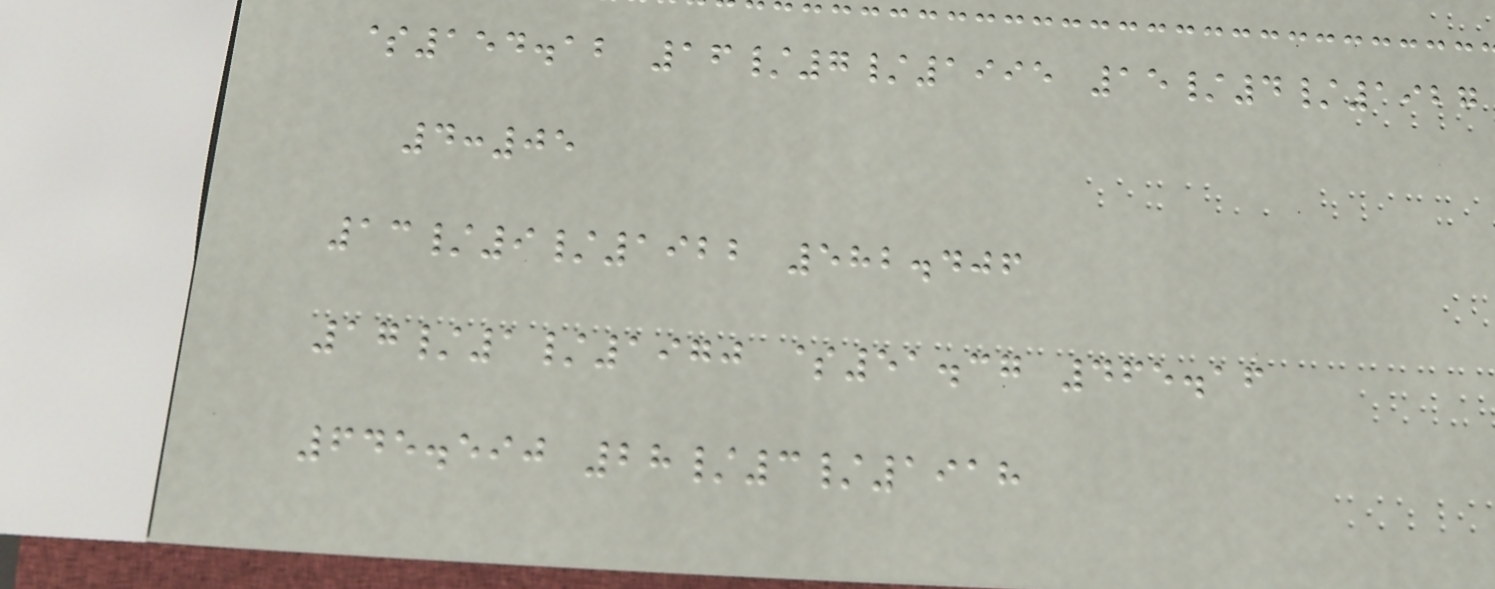$154.12 16/7/1995 15/4/1927
4:05
13/9/1922 582.406
17/1/1970 $51.37 465.16
645.590 28/3/1918
